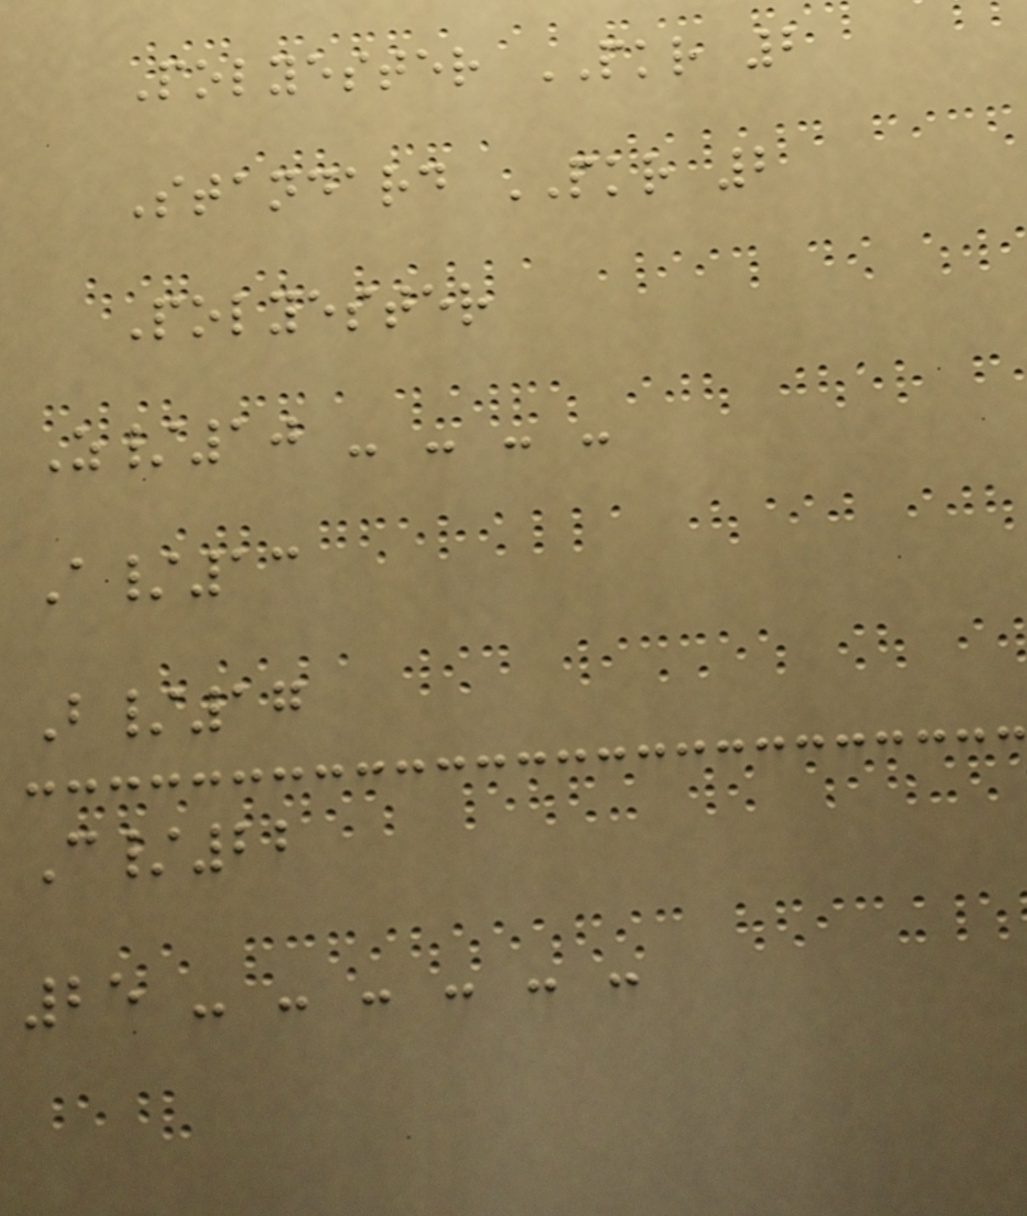Polyester PKR 2
Standard PKR 2
Polyester
Z/10 - - - -
A/13
B/17
C/22
25 - - - - - -
